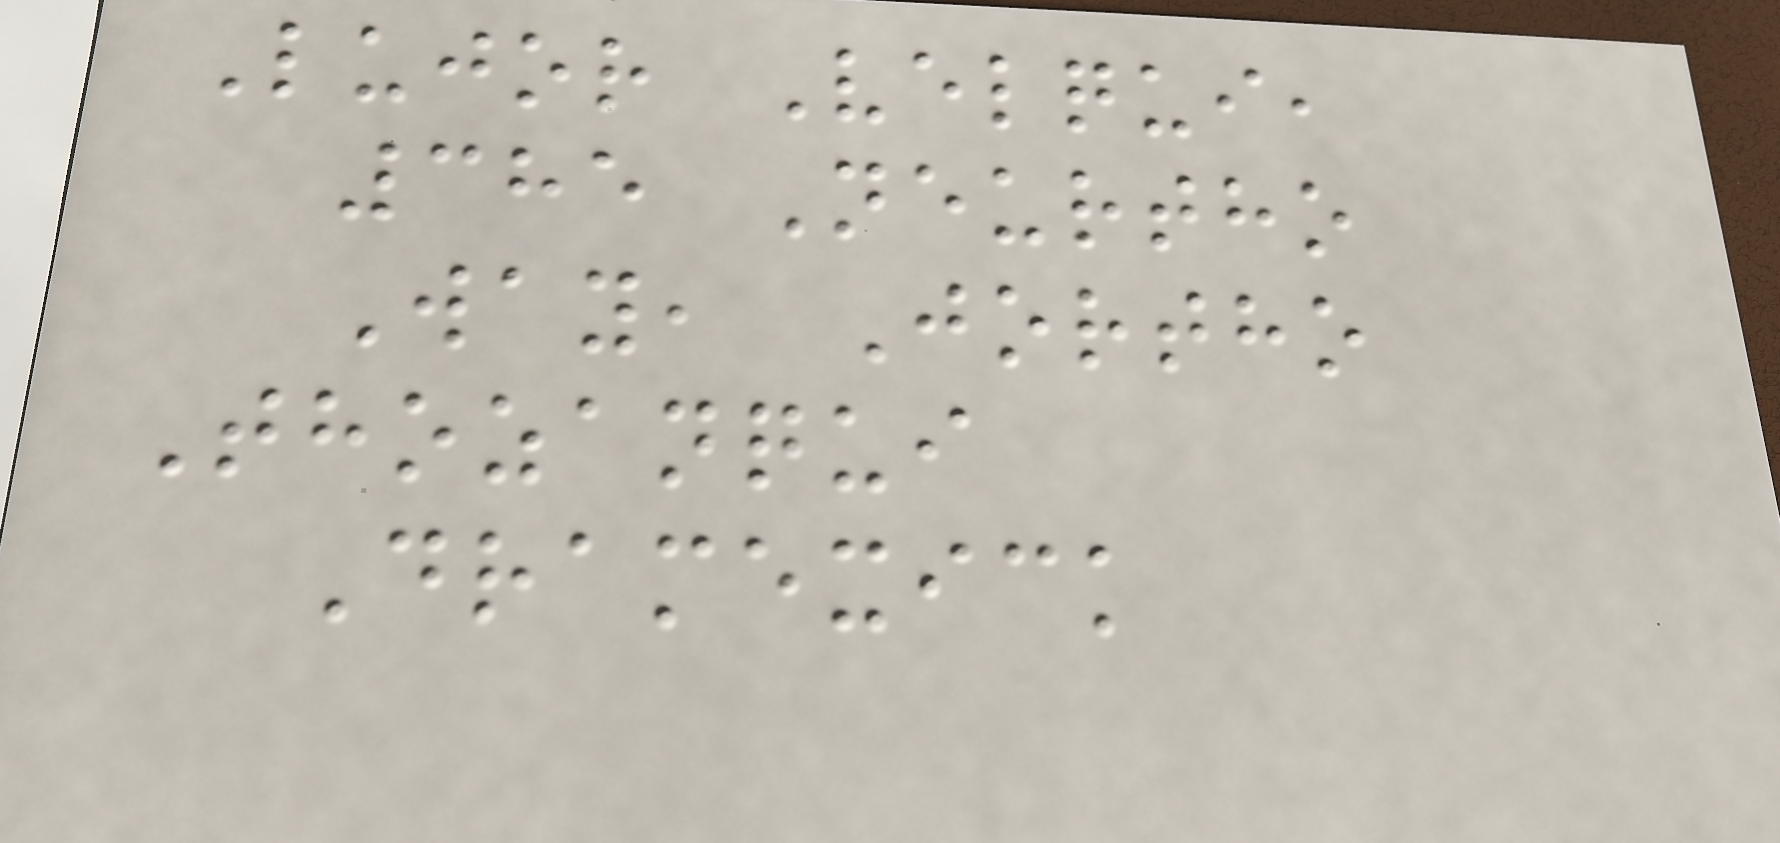Lujor Velqui,
385 Neurtho
Way, Jortho
Thozanqui
Dramexick
